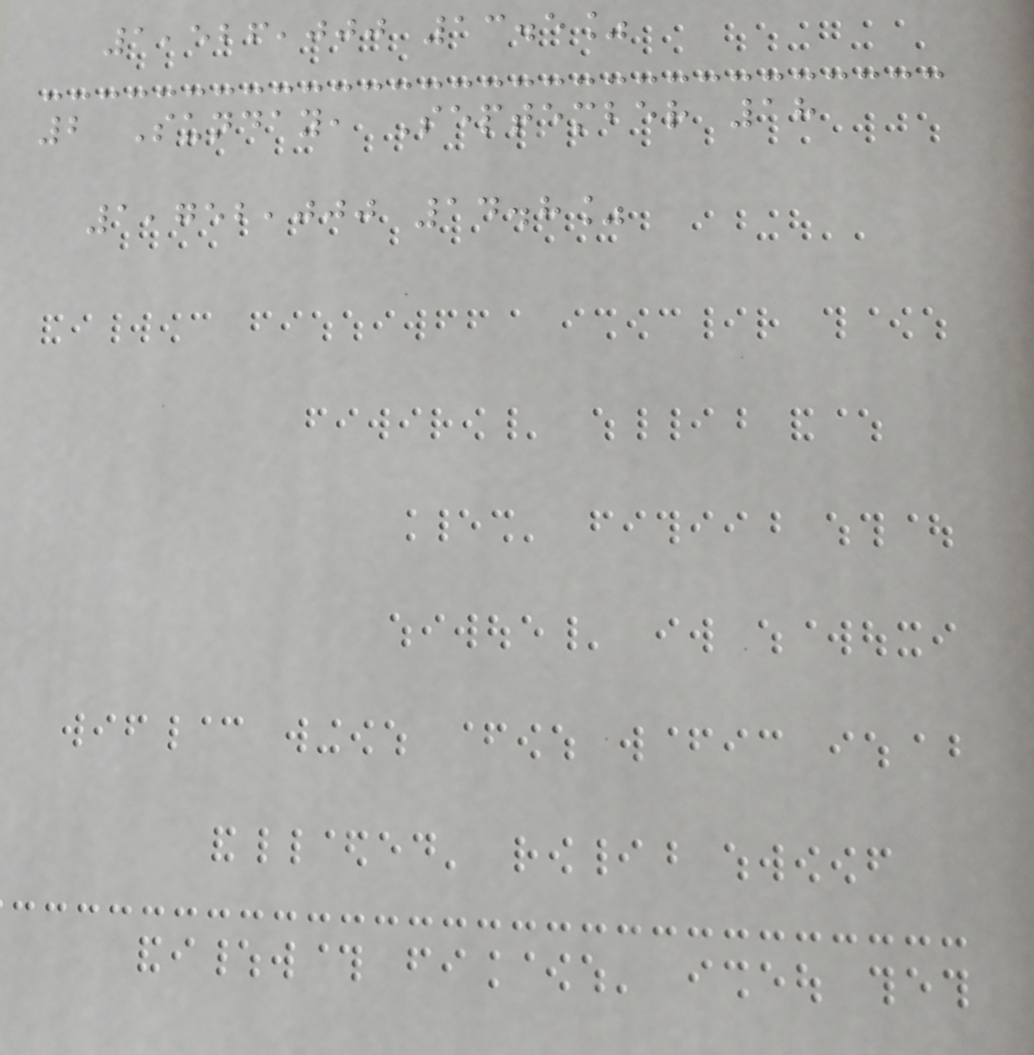1,526,000 13.5%
2 Sunday, September 18
1,752,000 14.8%
